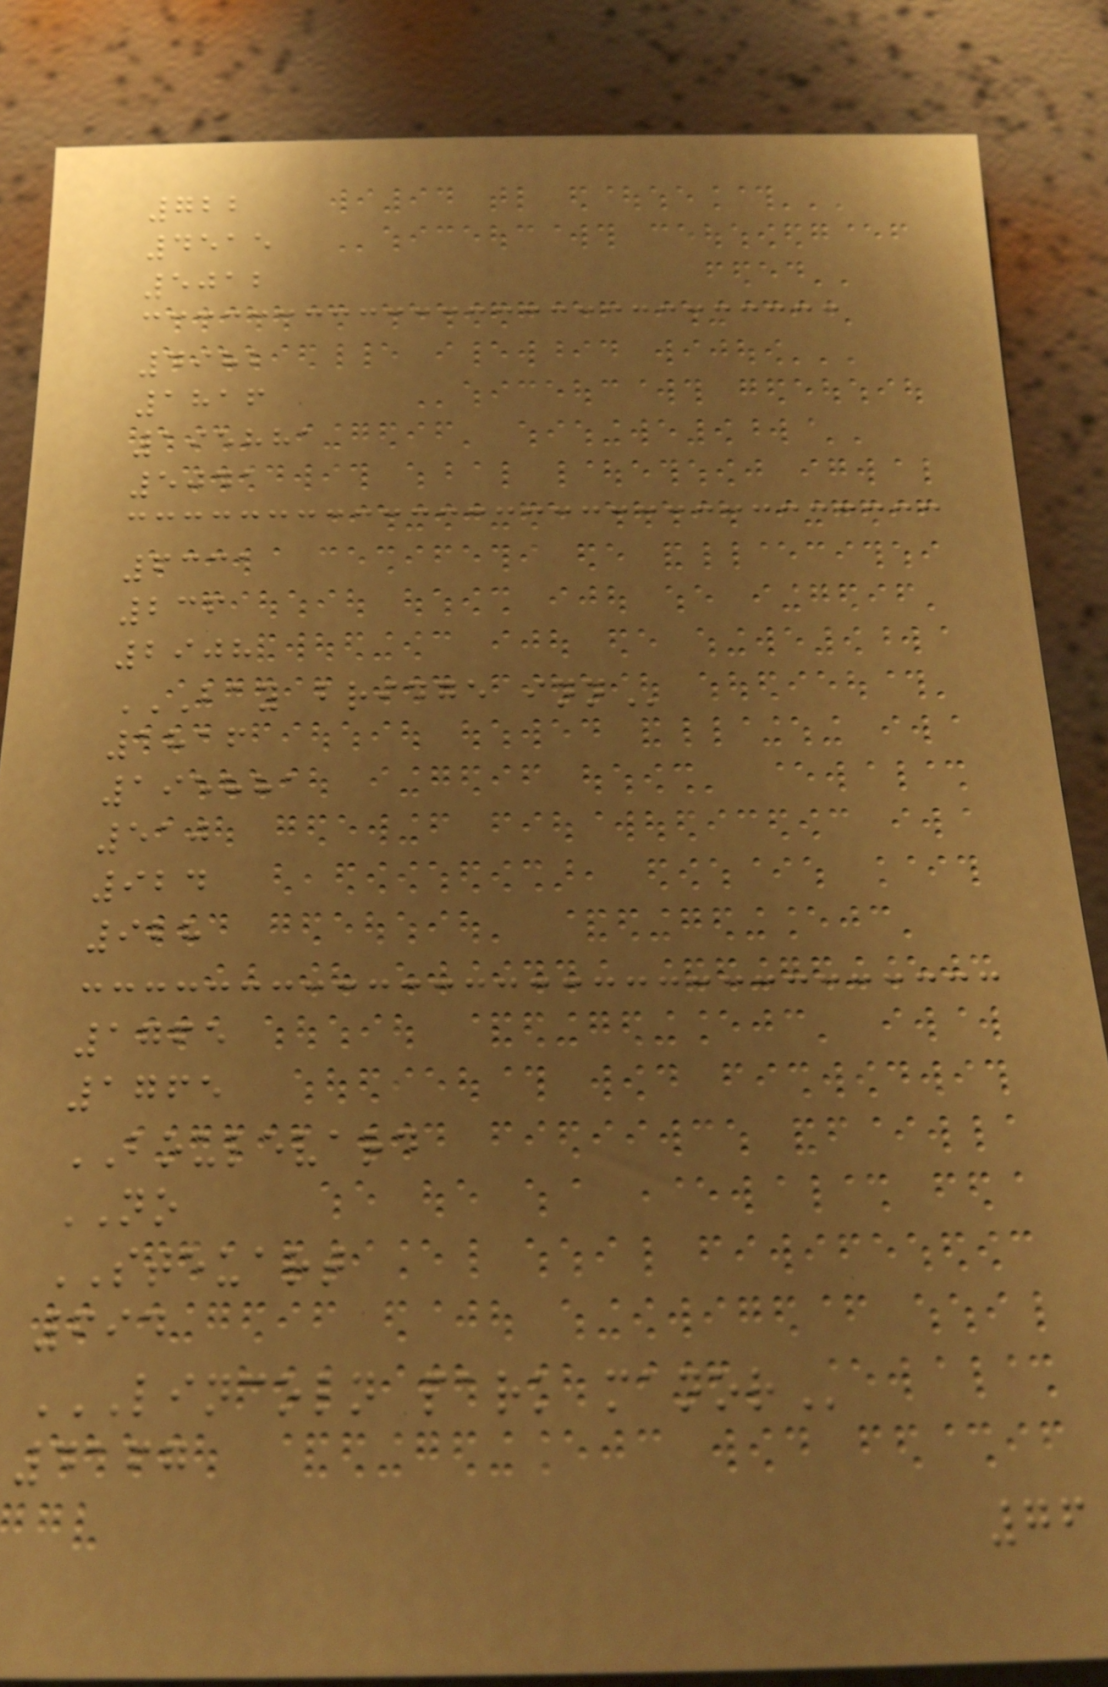722
4515
5012
4982
1816
195881
5041
6331
236
2908
BAY BRIDGE INN
1816
195881
510
924
928
1765
1765
BOULEVARD
NO
STEUART
694
LINCOLN PARK MANOR
4167
76
